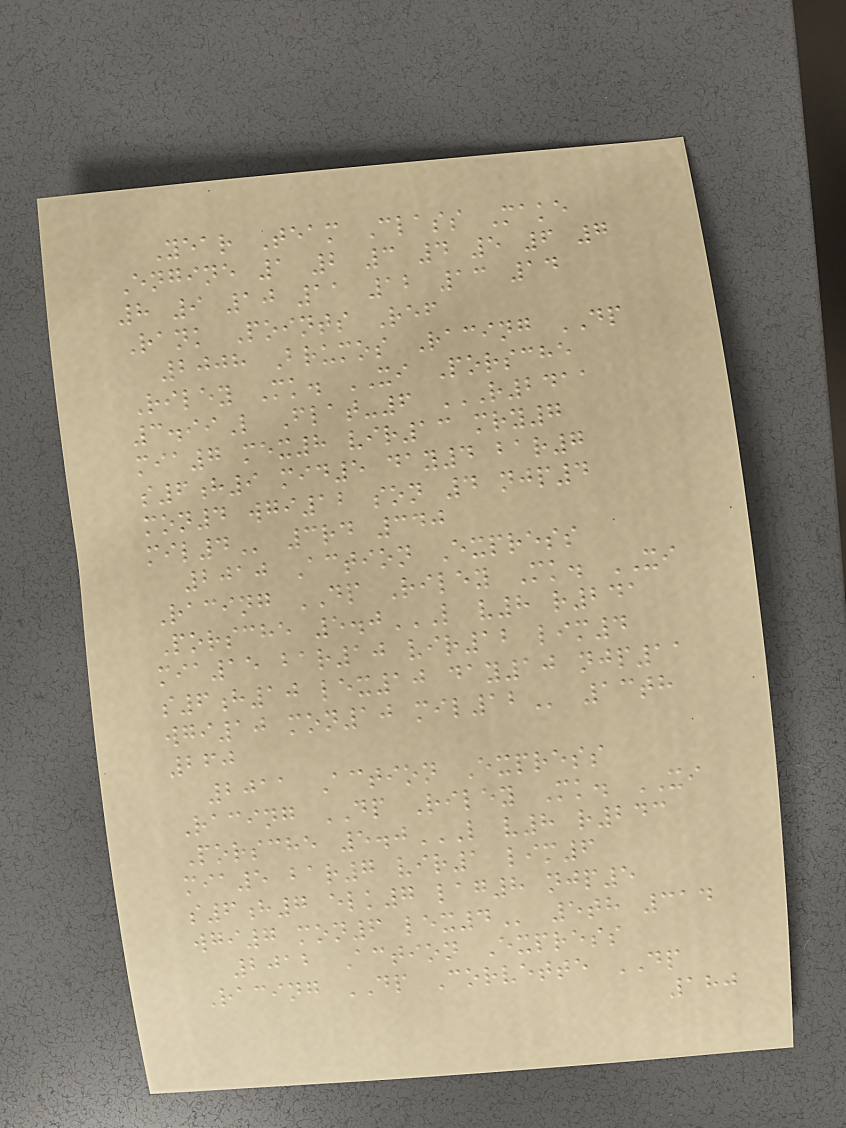Year Team Class Make
Engine 1 2 3 4 5 6 7
8 9 10 11 12 13 14
Rank Points Ref
2008 Brumos Racing DP
Riley Mk. XI Porsche
3.99L Flat-6 R2411
MIA7 MEX8 VIR13 MRY7
S6H9 MID5 DAY4 BAR7
MON4 WGI12 SON 4 NJP4
MIL4 3rd 340
2010 Action Express
Racing DP Riley Mk. XI
Porsche 5.0L V8 R241
MIA15 BAR10 VIR12 LIM4
S6H10 LEX10 DAY10 NJP11
WGI10 MON10 MIL12 13th
260
2011 Action Express
Racing DP Riley Mk. XI
Porsche 5.0L V8 R243
MIA5 BAR7 VIR1 LIM6
S6H7 ELK7 LAG8 NJP5
WGI7 MON6 LEX4 5th 314
2012 Action Express
Racing DP Corvette DP
180
